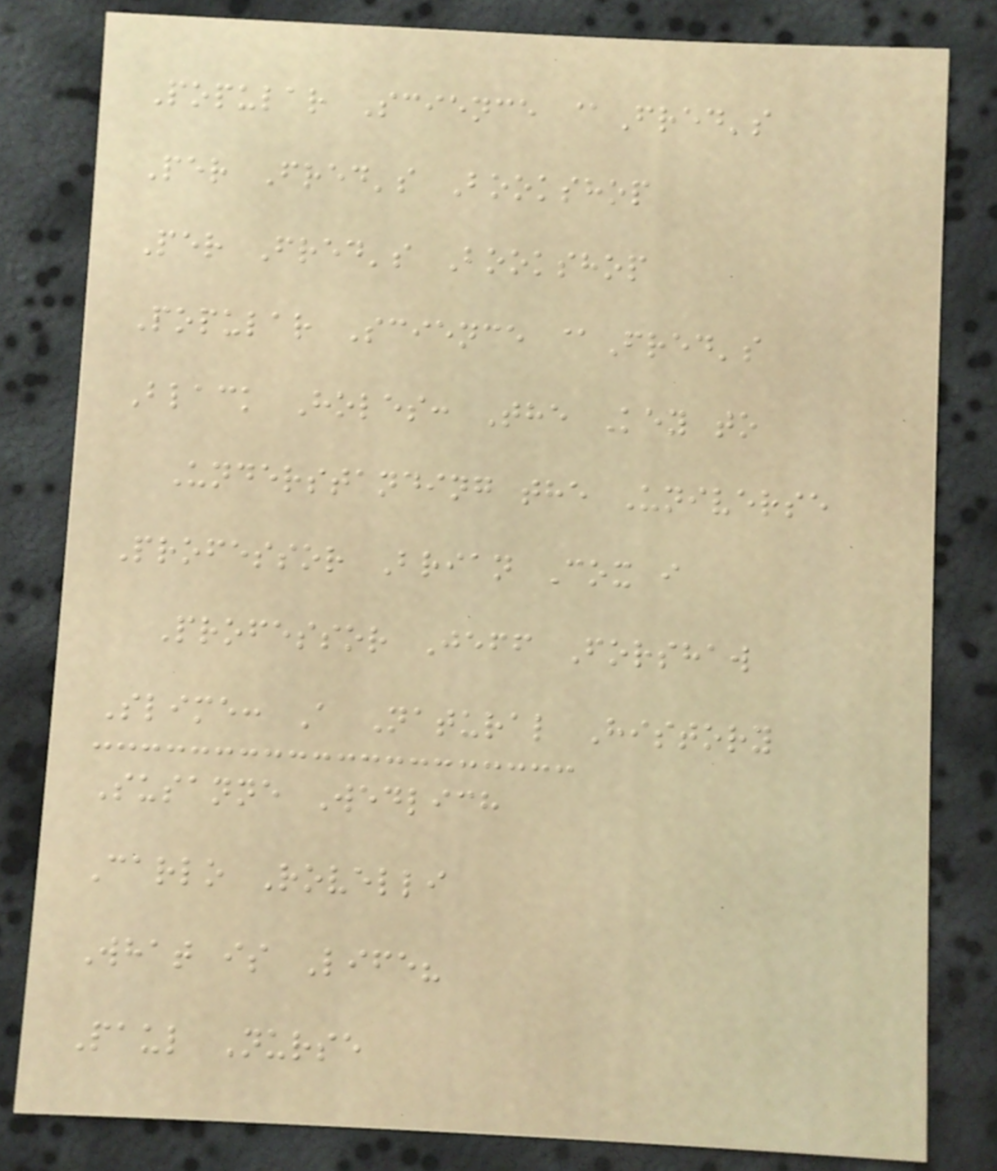Popular Science @Fred's
Per Fred's Bookshop
Per Fred's Bookshop
Popular Science @Fred's
Black Holes: The Key to
Understanding the Universe
Professor Brian Cox i
Professor Jeff Forshaw
Slime: A Natural History
Susanne Wedlich
Carlo Rovelli
What is Life?
Paul Nurse
